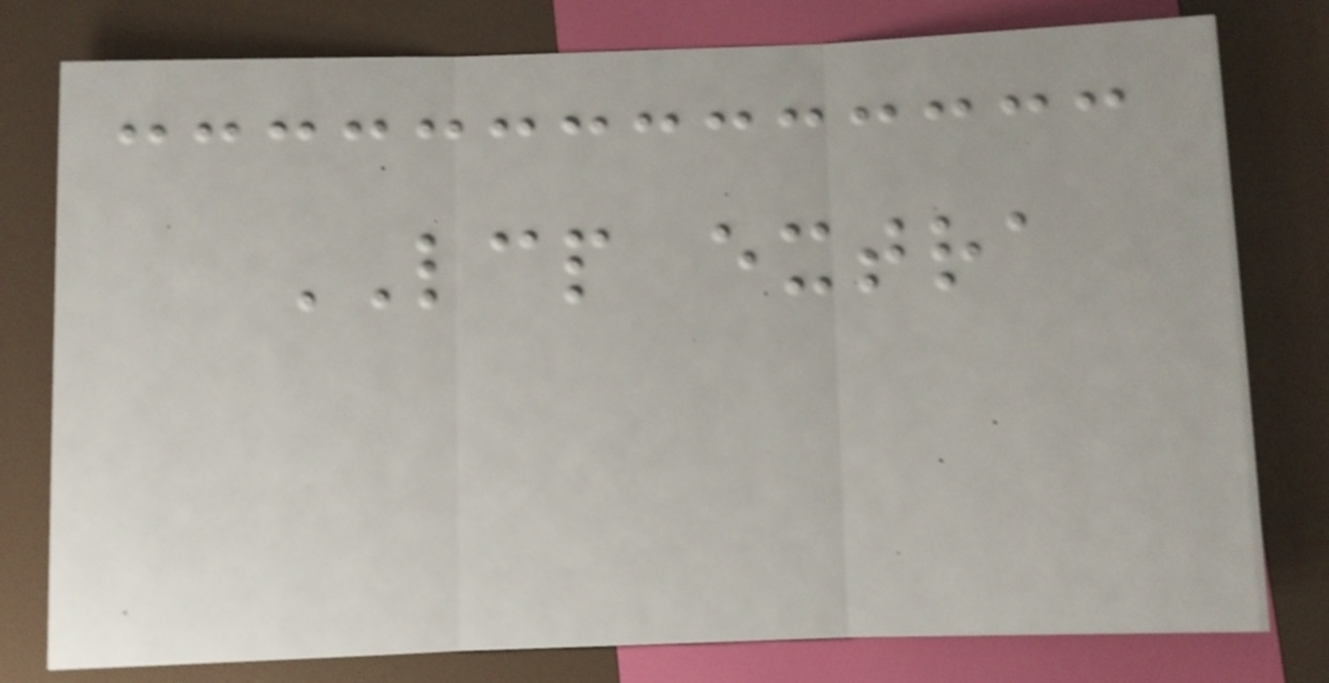LCP extra
